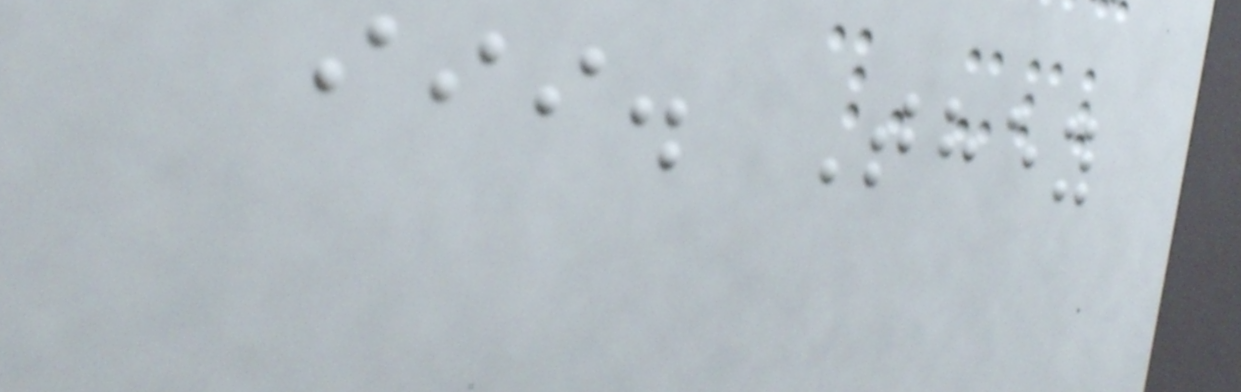iii. They
